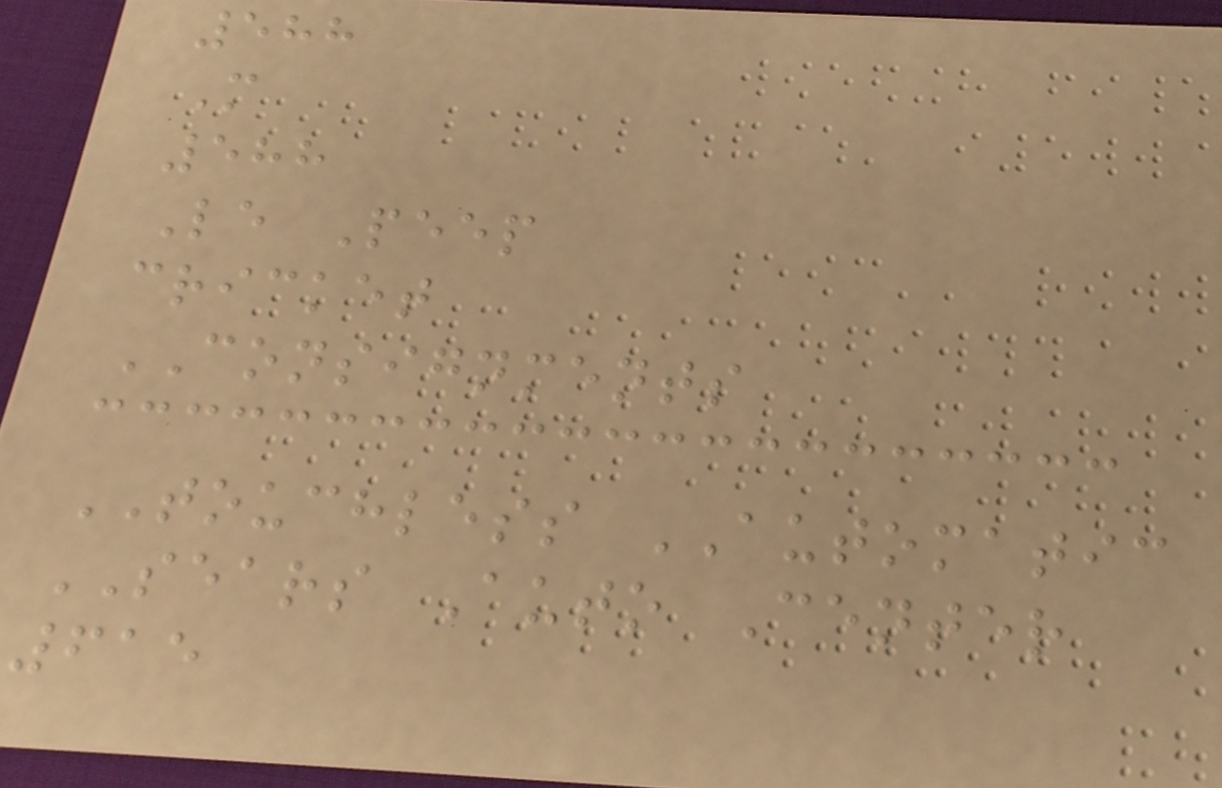588
M
588
Le Peep
cricket
CONSIGNMENTS
TOUCHLESS AUTOMATIC
SEARS Auto Center
615
